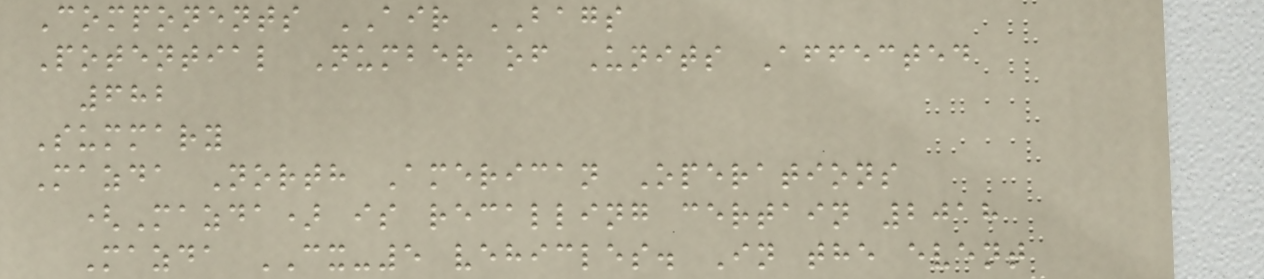Components AIR BAGS
Potential Number of Units Affected
682
Summary
Mazda North American Operations
(Mazda) is recalling certain 2018
Mazda CX-5 vehicles. In the event
